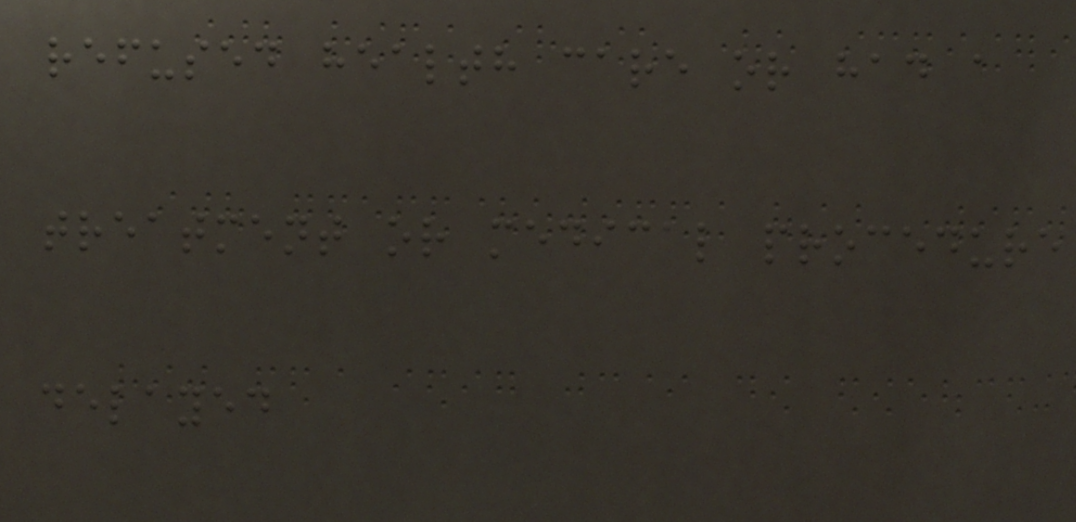refused health care or had a
treatment or medical procedure
delayed
